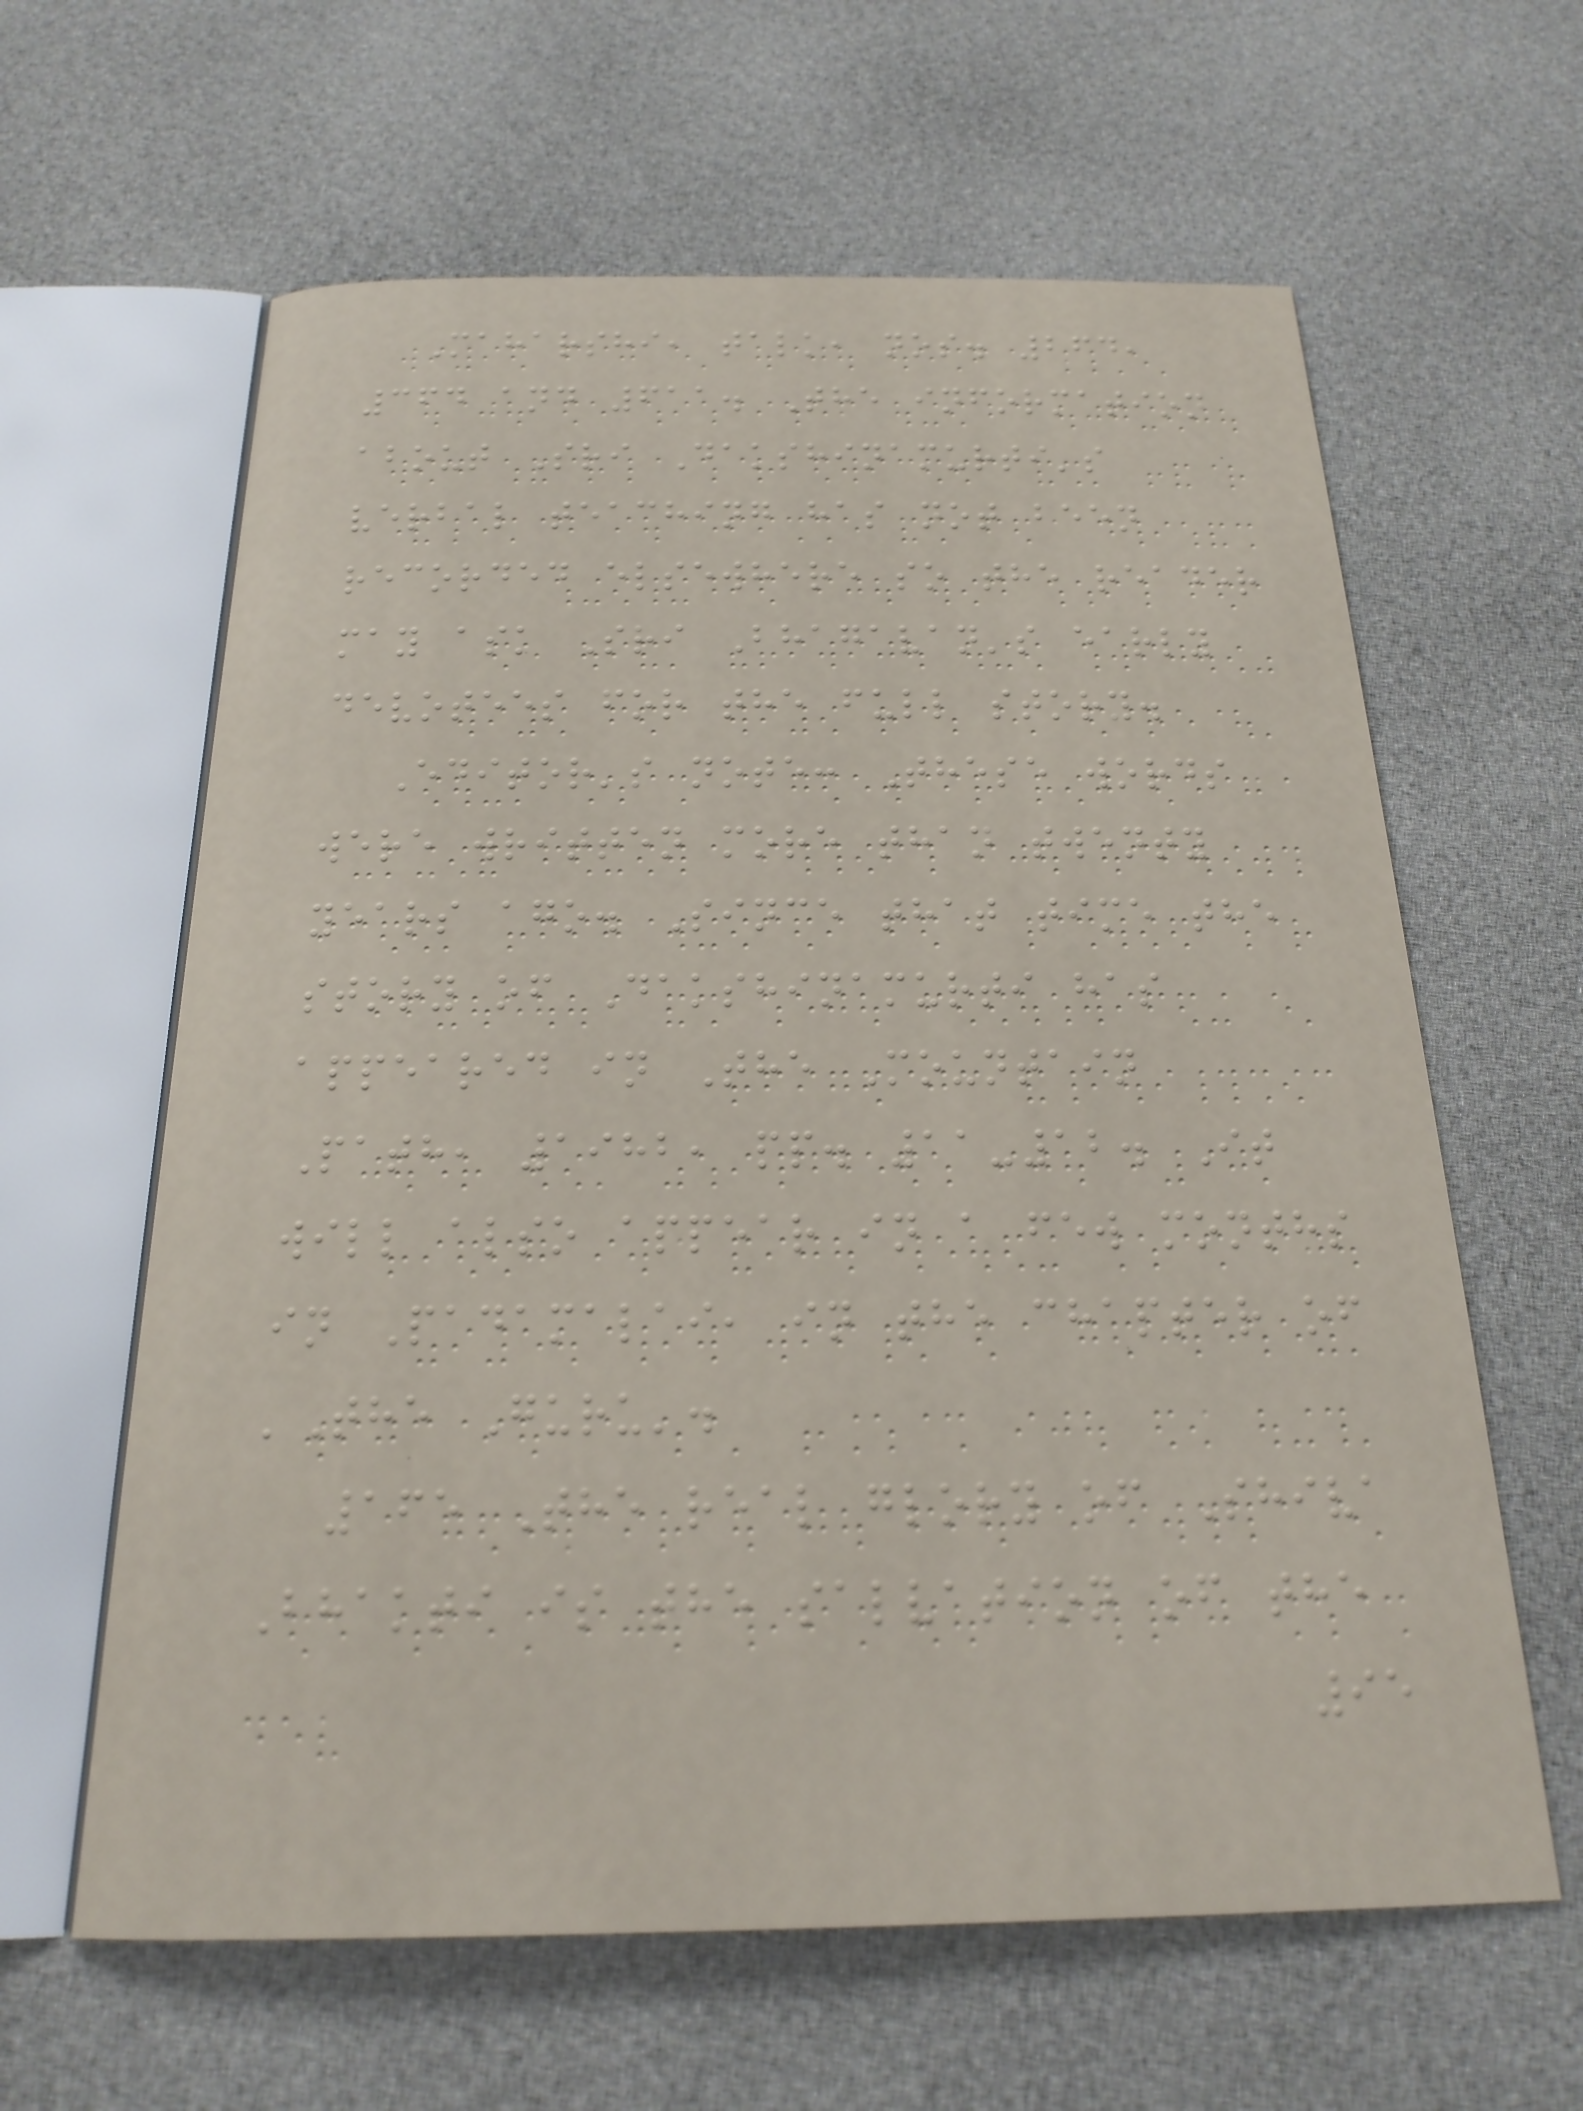Maharshi, talk, nos. 264,
364 and 611. The information
about Sri Dakshinamurti's
verbal teaching has not been
recorded elsewhere so the reader
may ask Sri Bhagavan's early
devotees for the full story.
Editor's note: These words
were written more than twenty
years ago. Since that time the
story of Dakshinamurti has
appeared in The Mountain
Path, 1982, pp. 11-12. It
will also appear in a few months
in Padamalai, in the chapter of
'The Guru'.
165 The real glory of Shiva
Bhakti is the salvation of the
95
